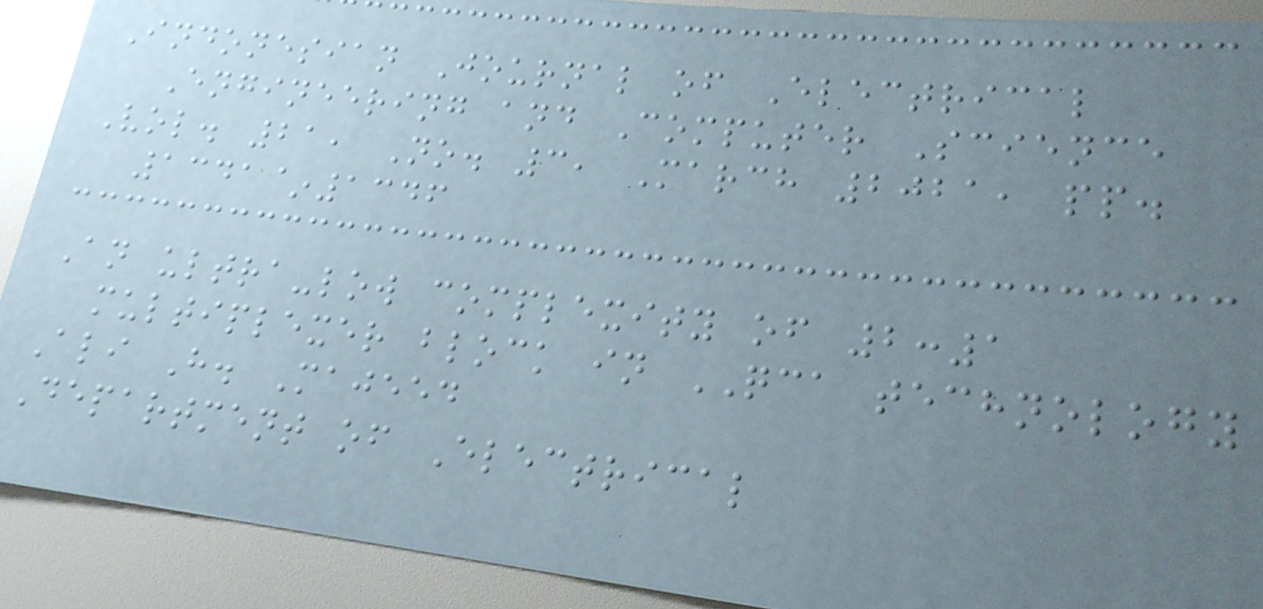Indonesian Journal of Electrical
Engineering and Computer Science
Vol. 21, No. 3, March 2021, pp.
1341~1346
An ultra-low complexity of 2:1
multiplexer block in QCA technology
Ali H. Majeed
Department of Electrical
